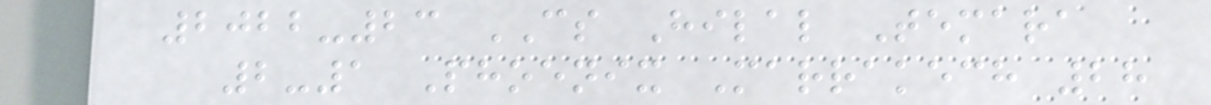2022-23 CS Hilal Temara
2-1 Phoenix Marrakech 28
